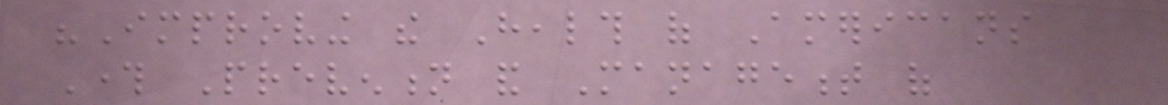"Improving the Health of Americans
Through Prevention and Management of
